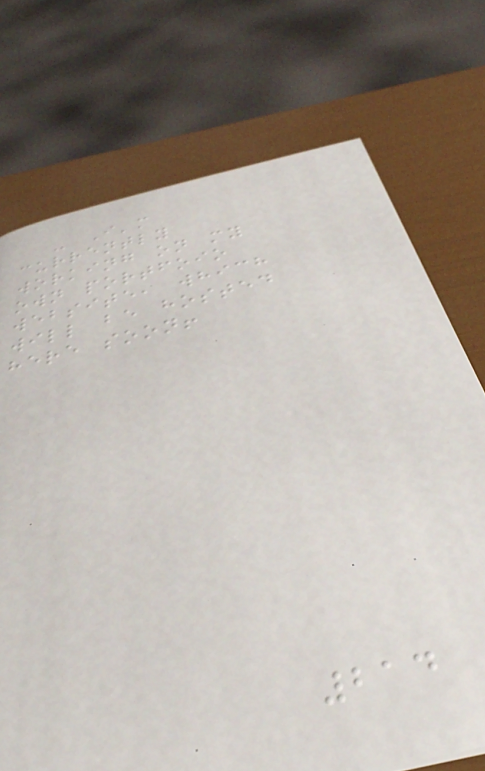- I'm
currently
working on my
own portfoio
website, which
will be hosted
here soon!
214
